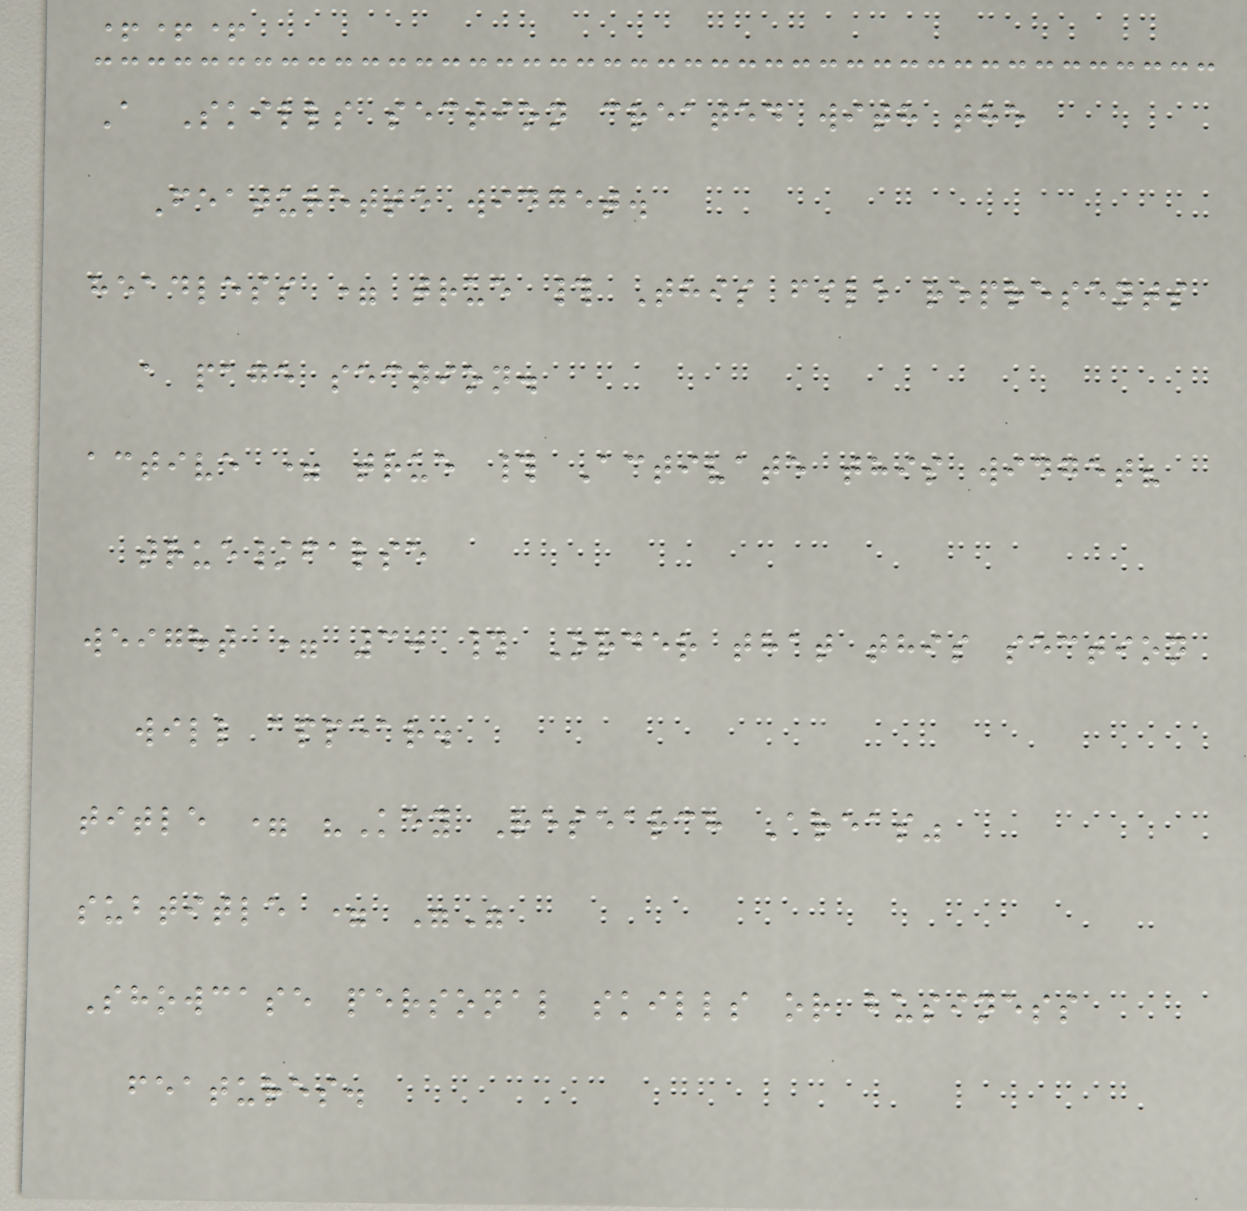+++
A Skills section created with the
Featurette widget.
headless = true # This file represents
a page section.
active = true # Activate this widget?
true/false
weight = 30 # Order that this section
will appear.
title = "Key Research Areas"
subtitle = ""
Showcase personal skills or business
features.
